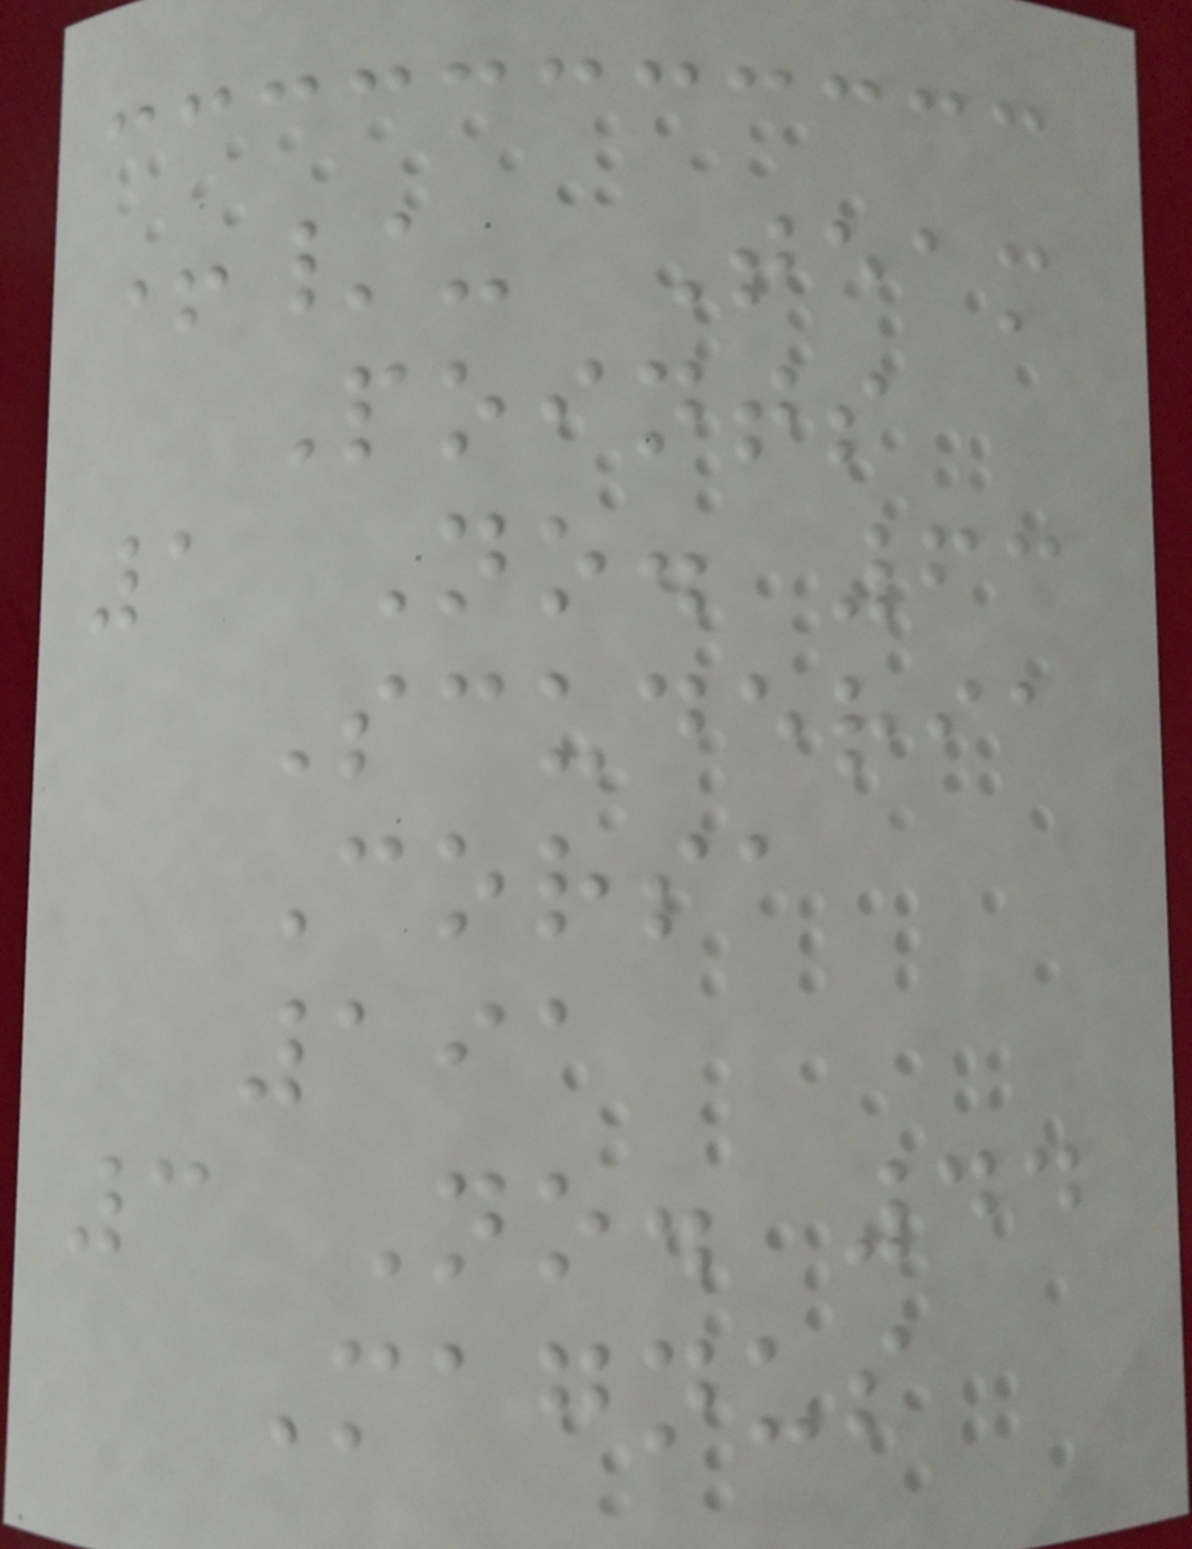+/- Team
Points
1 No. 63
Scuderia
Corsa
191
3 No. 44
Magnus
